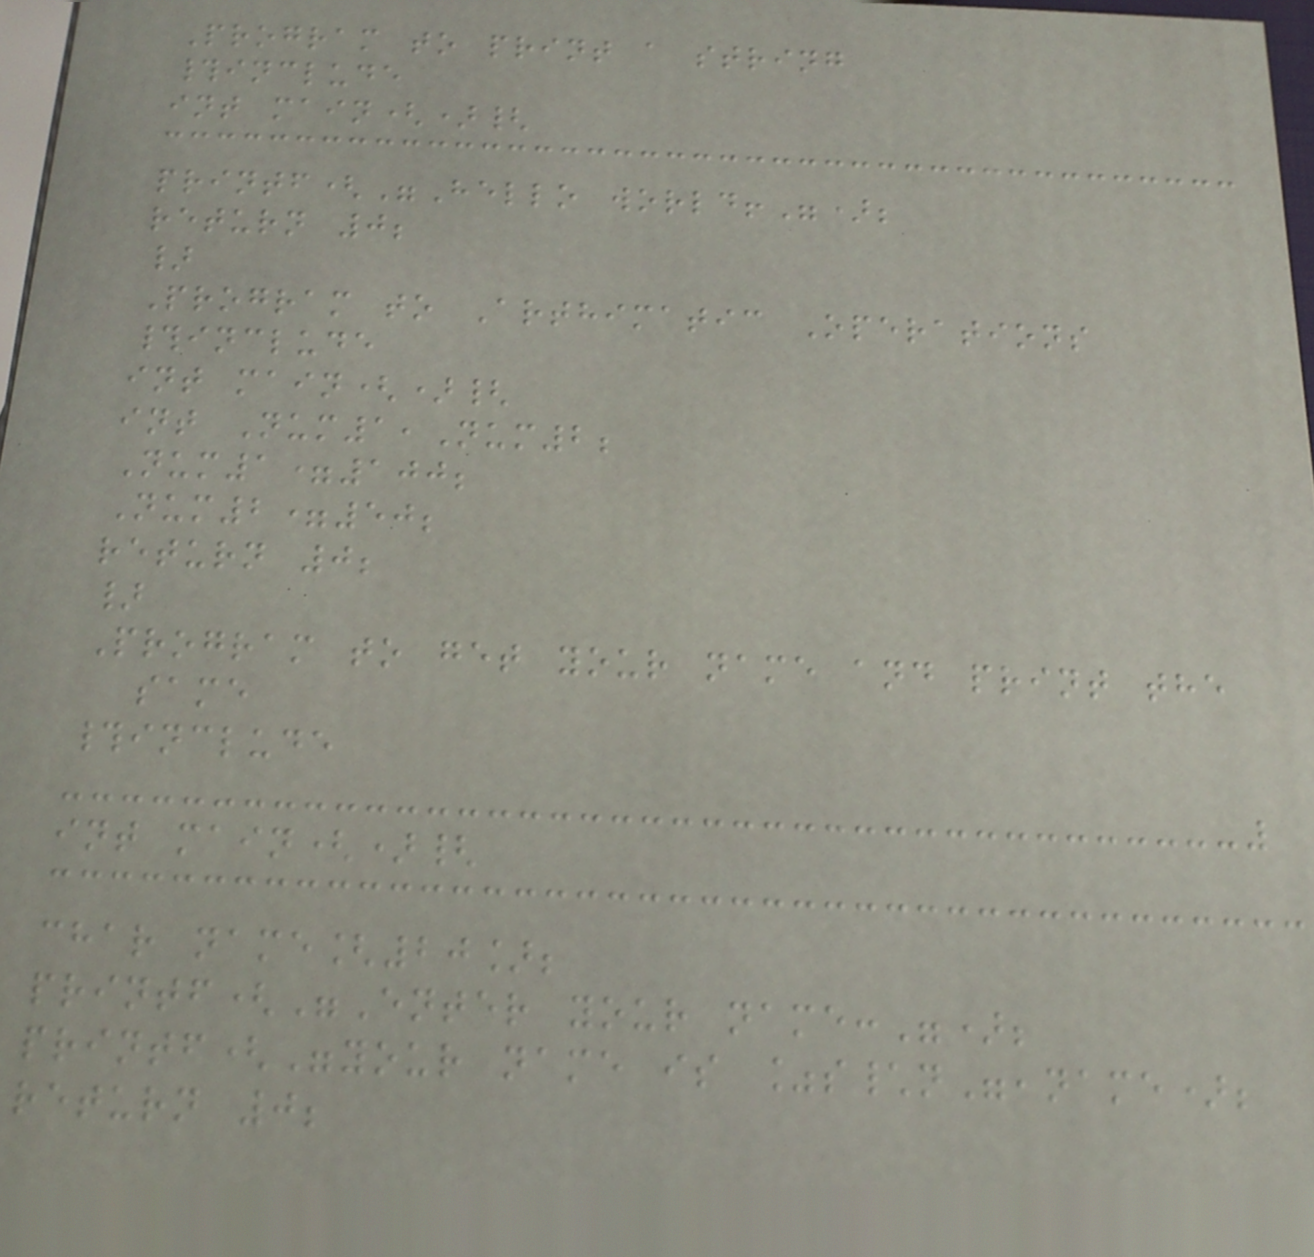Program to print a string
#include
int main(){
printf("Hello world!");
return 0;
}
Program to Arthimatic Operations
#include
int main(){
int Num1,Num2;
Num1=100;
Num2=50;
return 0;
}
Program to get your name and print the
same
#include
int main(){
char name[20];
printf("Enter your name:");
printf("your name is %s\n",name);
return 0;
